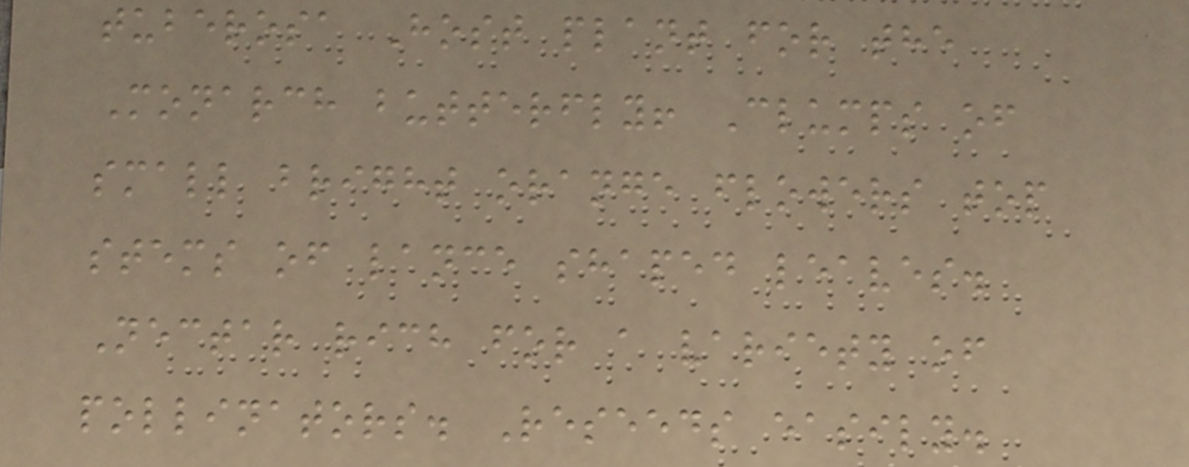tuberosa Host plant for the
Monarch butterfly! Clumps of
small bright orange flowers top
stems of lance shaped leaves.
Nectar rich for a variety of
pollinators. Reseeds easily.
